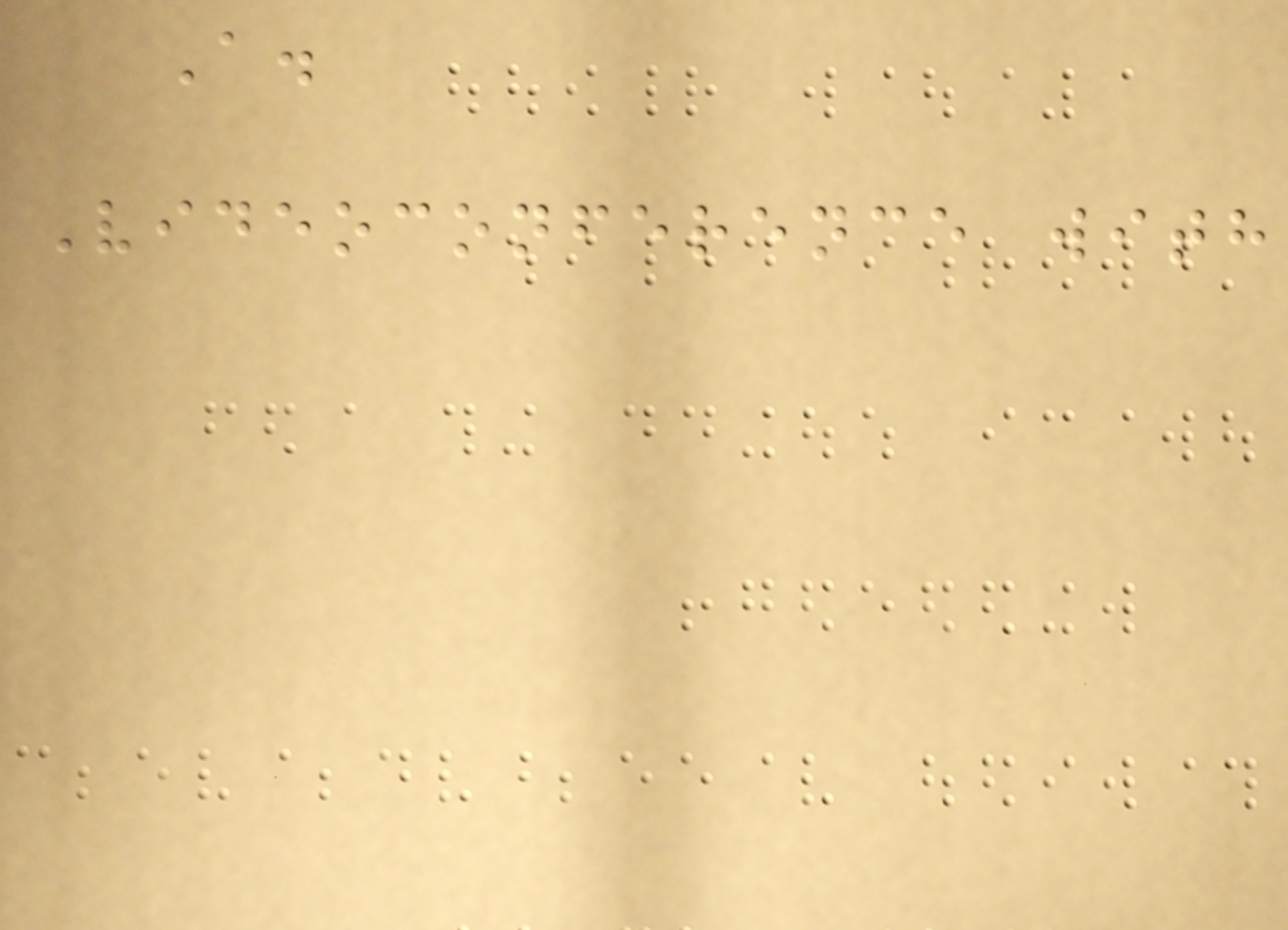A.
Videoconference with
